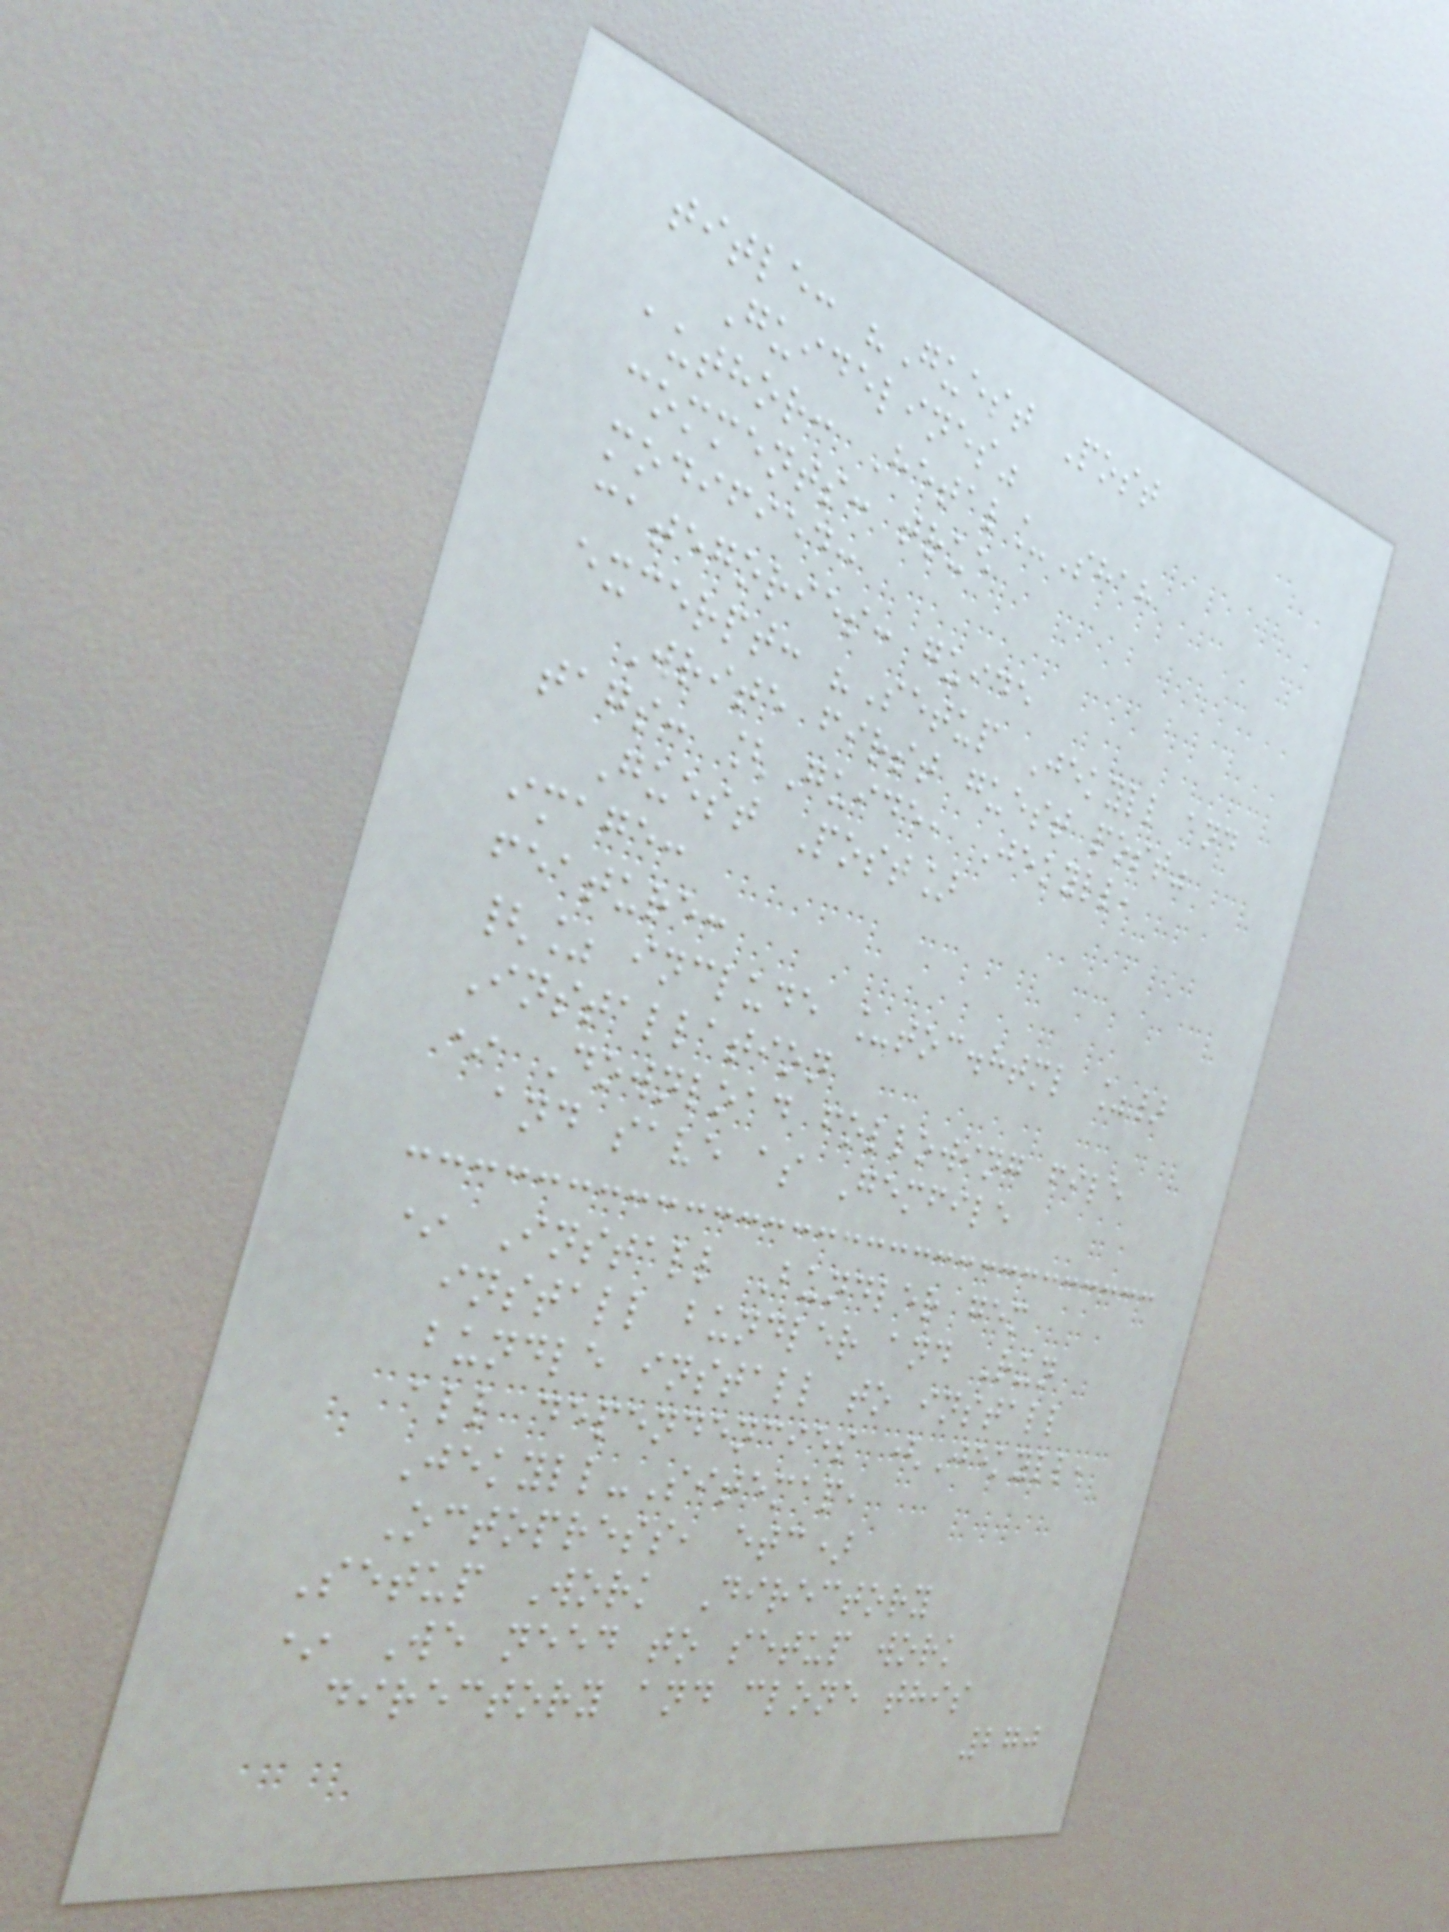title: "Guest Post
Guidelines"
author: Hetal_Shah
comments: true
modified:
categories: guide
excerpt: "Setup Jekyll and
Write first guest post"
tags: [Guide, Jekyll,
Guest Post]
image:
feature:
{% include _toc.html %}
Installation
* Download following file
and save as Gemfile
* Install Bundler gem
install bundler and Run
bundle install to install
all dependencies (Jekyll,
Jekyll-Sitemap,
Octopress, etc)
Setup Work Directory
* We need to setup work
directory and clone this
270
